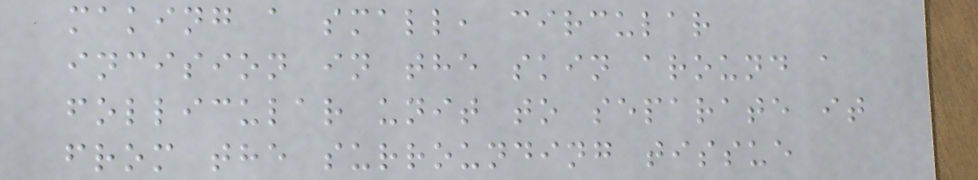making a small, circular
incision in the skin around a
follicular unit to separate it
from the surrounding tissue
